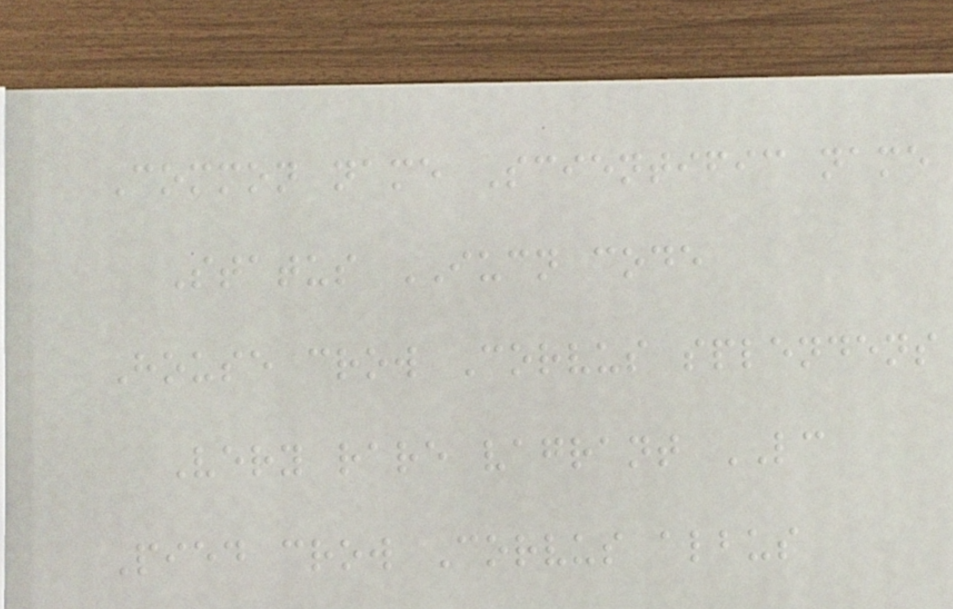Common name Scientific name
Status IUCN code
House crow Corvus splendens
Very rare vagrant LC
Pied crow Corvus albus
